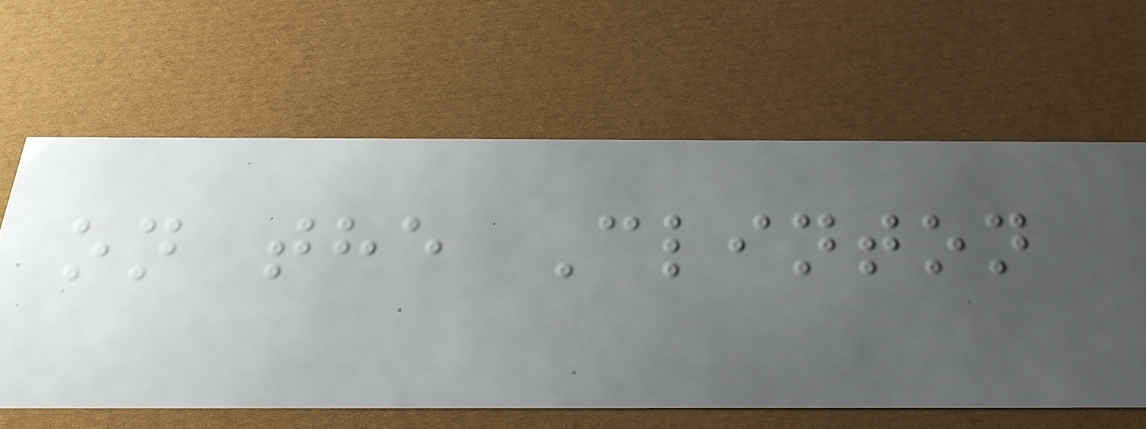on the Clinton
